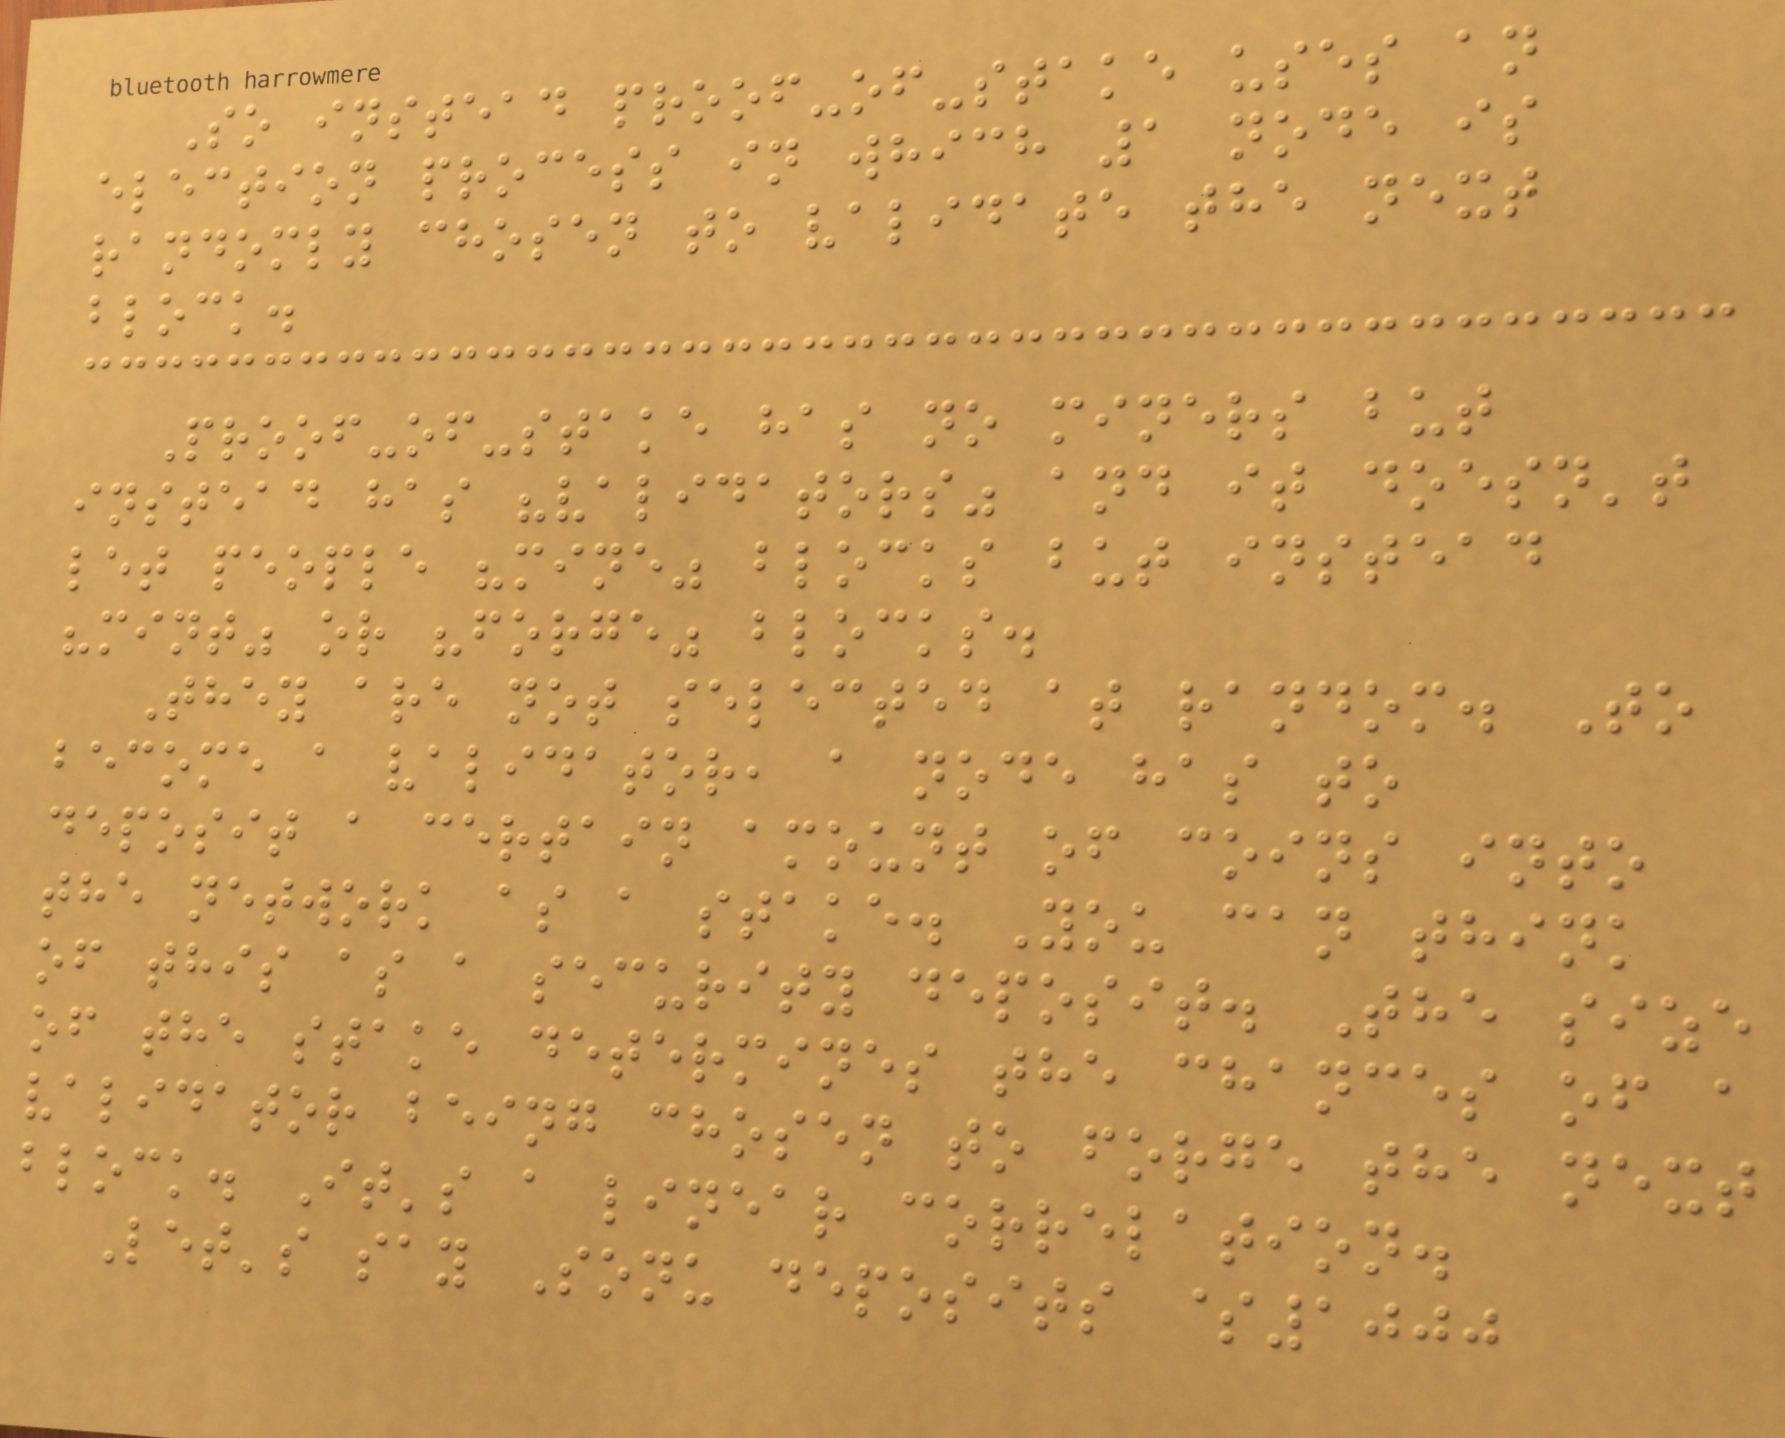So instead proof-of-stake uses an
election process in which 1 node is
randomly chosen to validate the next
block.
Proof-of-stake has no miners but
instead has "validators" and it doesn't
let people "mine" blocks but instead
"mint" or "forge" blocks.
They are not selected at random. To
become a validator, a node has to
deposit a certain amount of coins into
the network as a stake. You can think
of this as a security deposit. The size
of the stake determines the chances of a
validator being chosen to forge the next
block. It's a linear correlation.
Let's say Sonu deposits $1000
